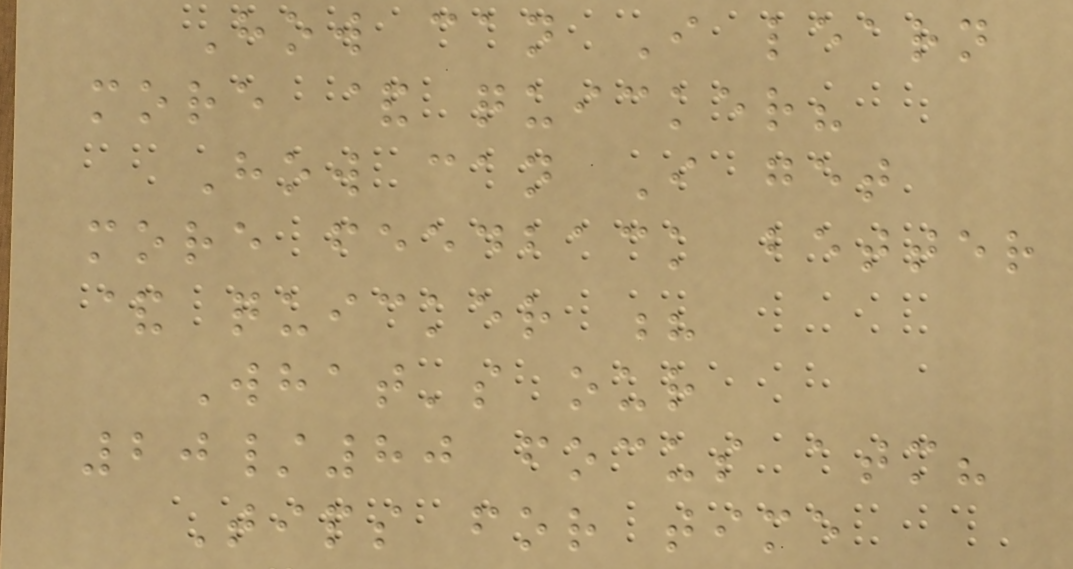How can I learn
more & quicker?
How can I get
more feedback better
& quicker ?
What's our
20/80 focus atm?
Tips for time
